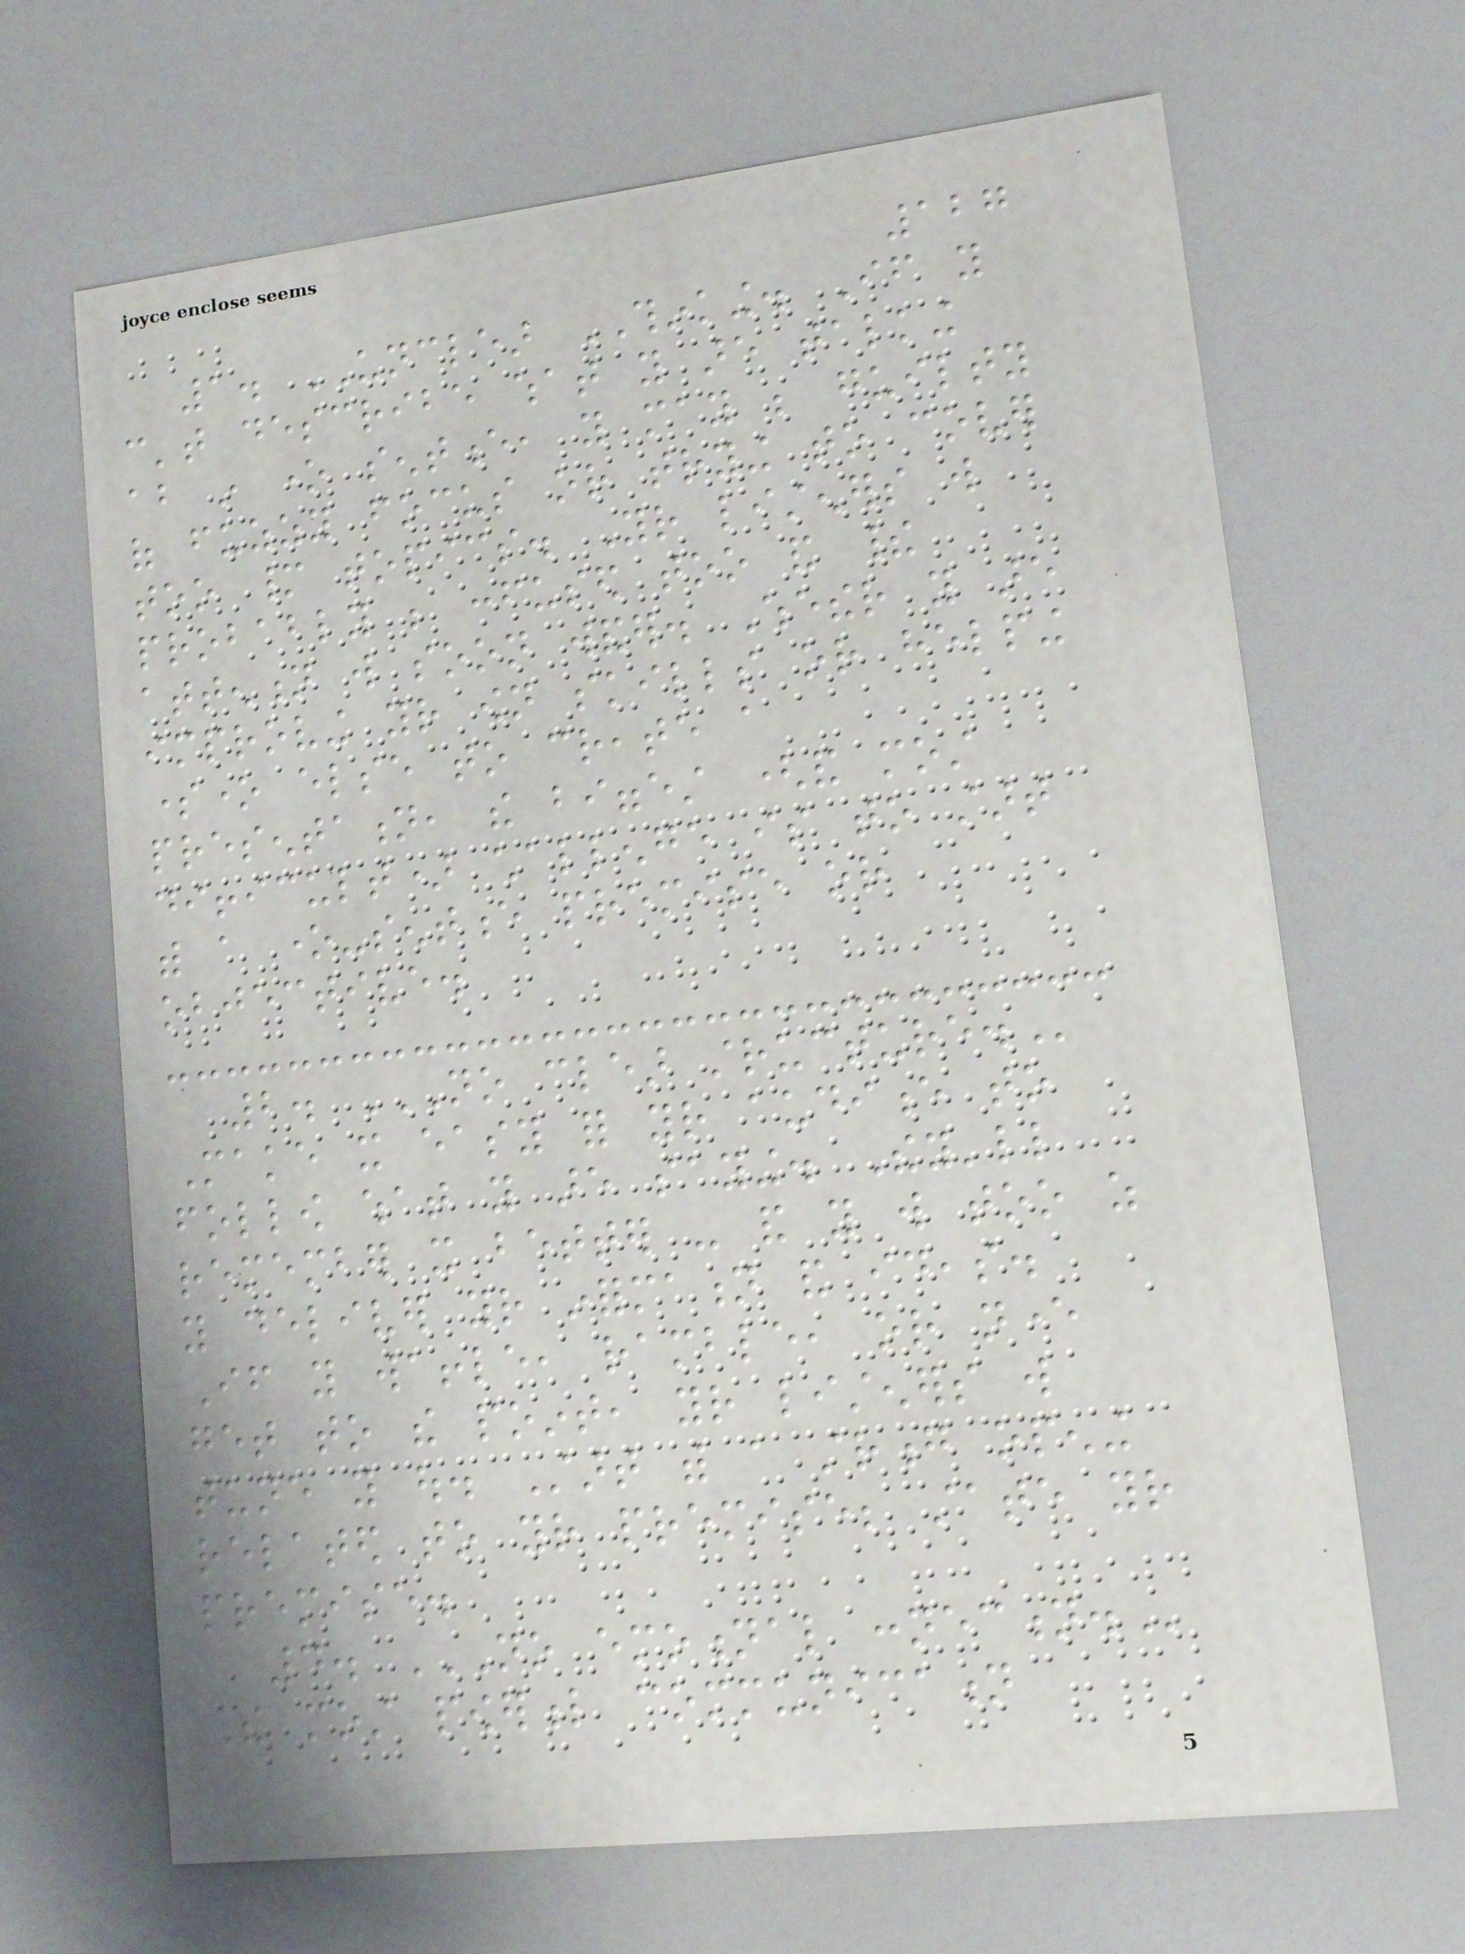127
1. UNCLEAR THINKING. If you
can't describe what you are talking
about in one sentence, you may be guilty
of fuzzy focus or trying to cover
too many topics. Your listeners will
probably be confused too and their
attention will soon wander. Whether you are
improving your own skills or helping
someone else to create a
presentation, the biggest (and most
difficult) challenge is to start
with a one-sentence premise or
objective.
2. NO CLEAR STRUCTURE.
Make it easy for your audience to
follow what you are saying. They'll
remember it better - and you will too as
you deliver your information and ideas.
If you waffle, ramble, or never
get to the point, your listeners will
tune you out. Start with a strong opening
related to your premise; state your
premise.
4. NO EMOTIONAL CONNECTION.
The most powerful communication
